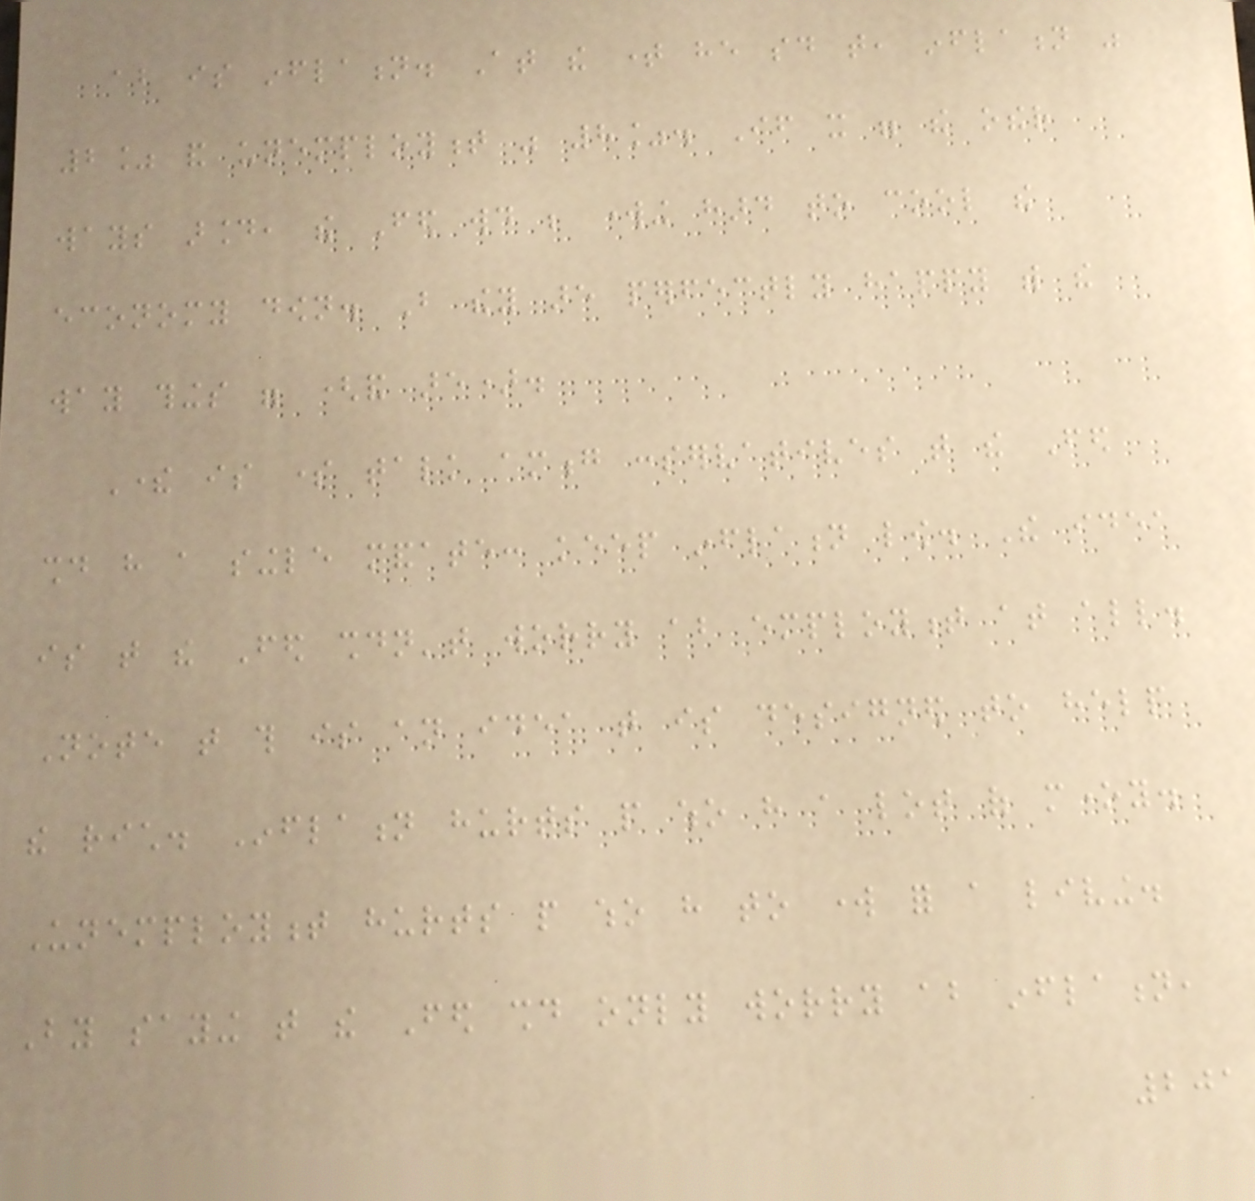about is inflation. At the time he said that, inflation was
2% and unemployment was 8%. If it were the other
ways around, the Fed would be working hard to cool the
economy down. But they are perfectly happy with the
way things were (and are).
There is some talk among conservatives that the Fed
should have a single mandate: keep inflation low. The idea
is that the Fed shouldn't worry about employment at all.
Note that this is an idea that is designed to help
the rich. Inflation hurts people who have a lot of money.
Unemployment hurts people who have to work for a living.
By saying that the Fed should only worry about inflation,
201
